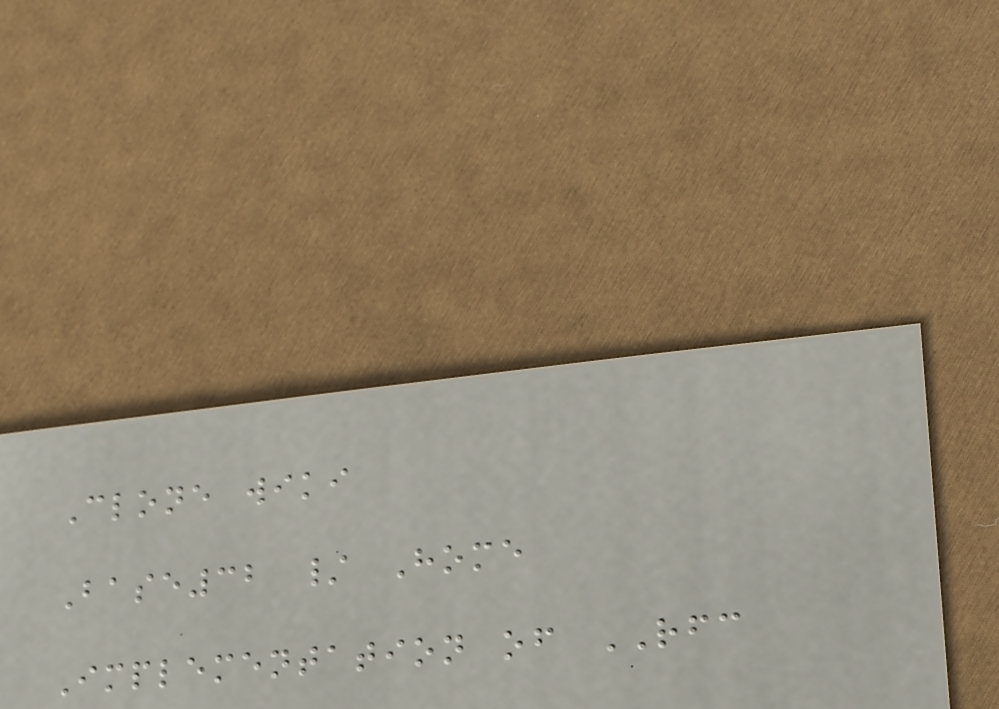Clone wiki
Base32 / Home
Implementation of RFC
